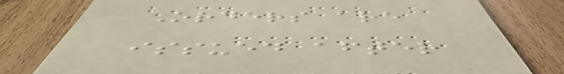Orders are
issued after
